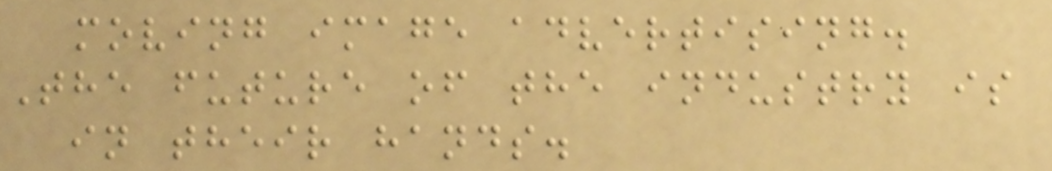moving image advertising.
The future of the industry is
in their hands.
